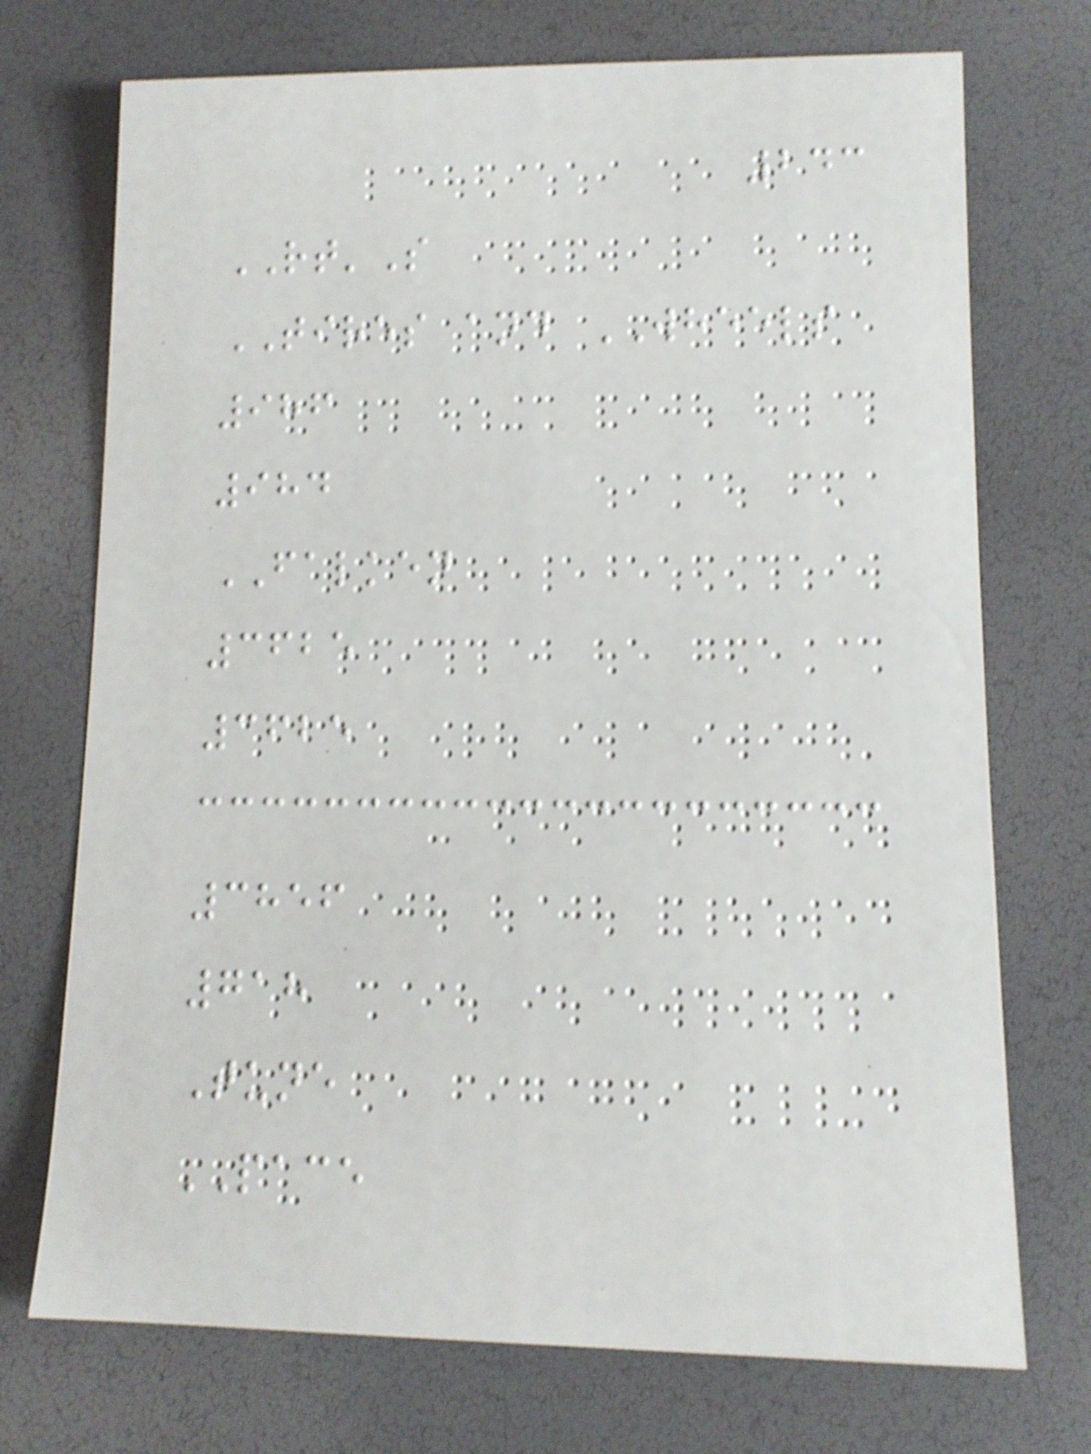243
RT'S
TIRES and WHEELS
986
984
FALKEN
3625
3625
3856
718
Tune
PACE
